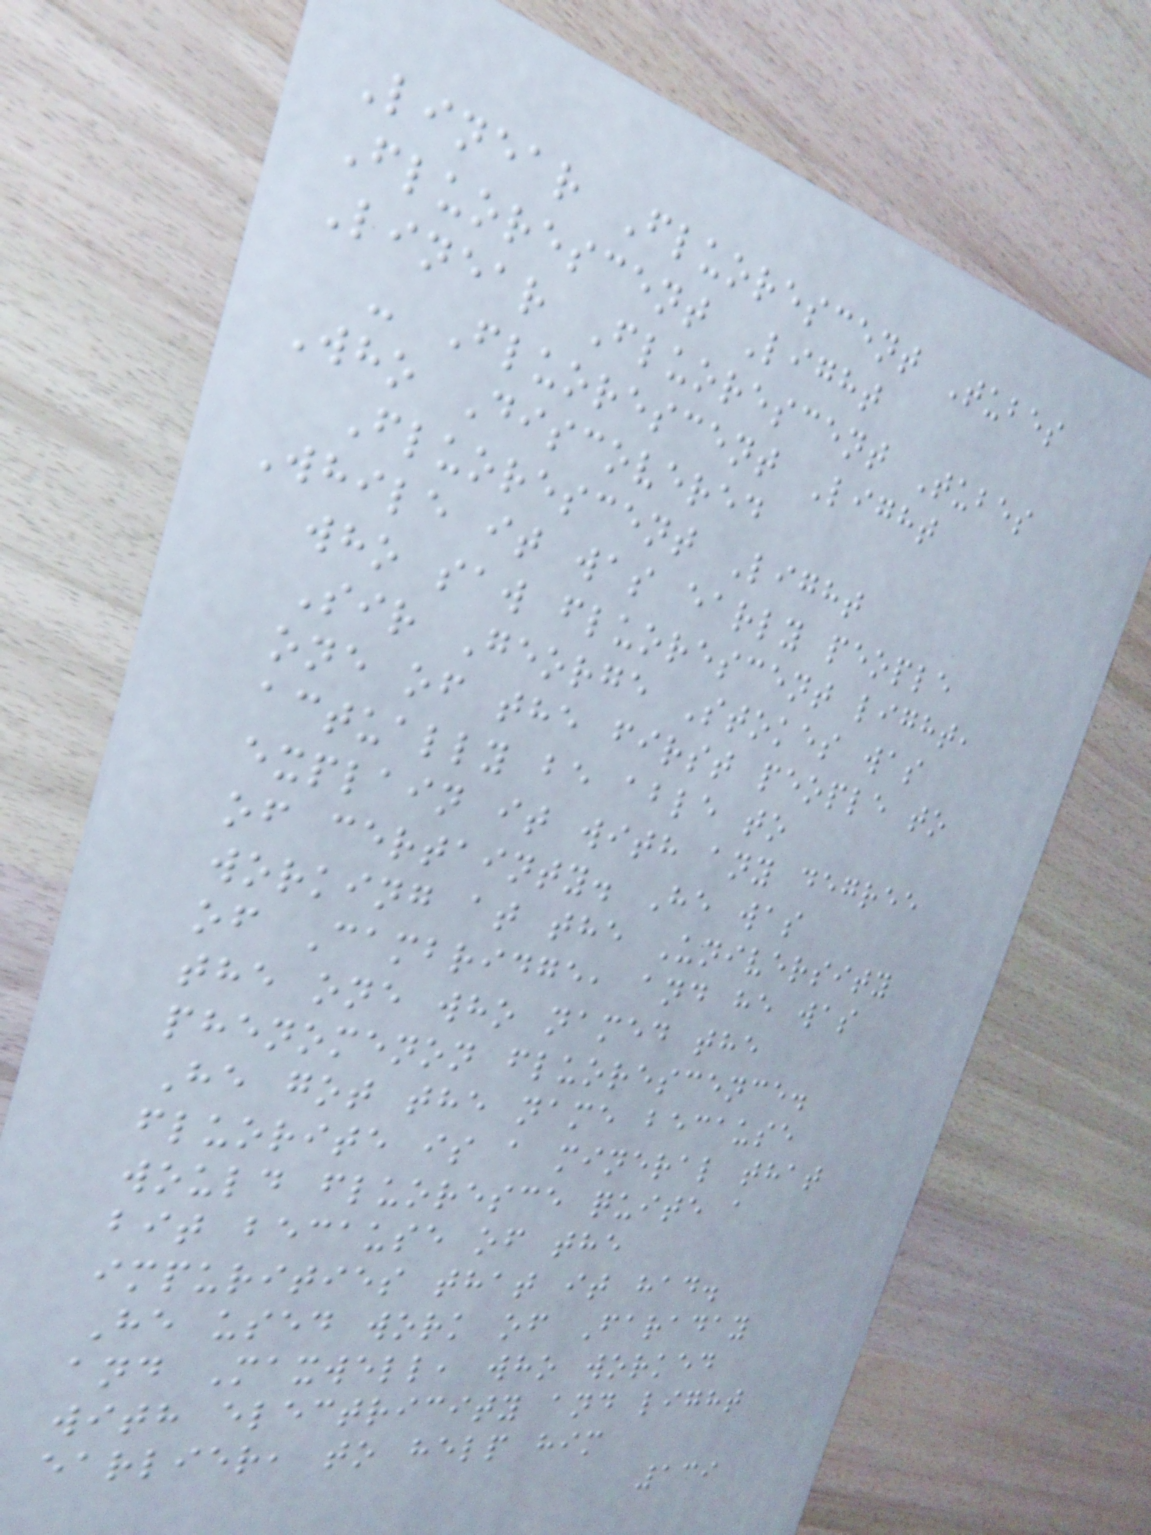Linear Fluorescent Tubes
Fluorescent Light
Linear Fluorescent Tubes
- Fluorescent Light
Who Discovered
Fluorescent Light
While it was early people
who saw fluorescent light,
Sir George Stokes was
one of the first people to
actually be able to
explain it with any degree
of certainty. He was
working at the University
of Cambridge, and he was
the one who named the
phenomenon fluorescence.
He got the name because
fluorite is a mineral that
would fluoresce quite a
bit because of the
impurities that it had.
He used work of Faraday
and Maxwell, who worked
with electricity and light
earlier, to help him
139
